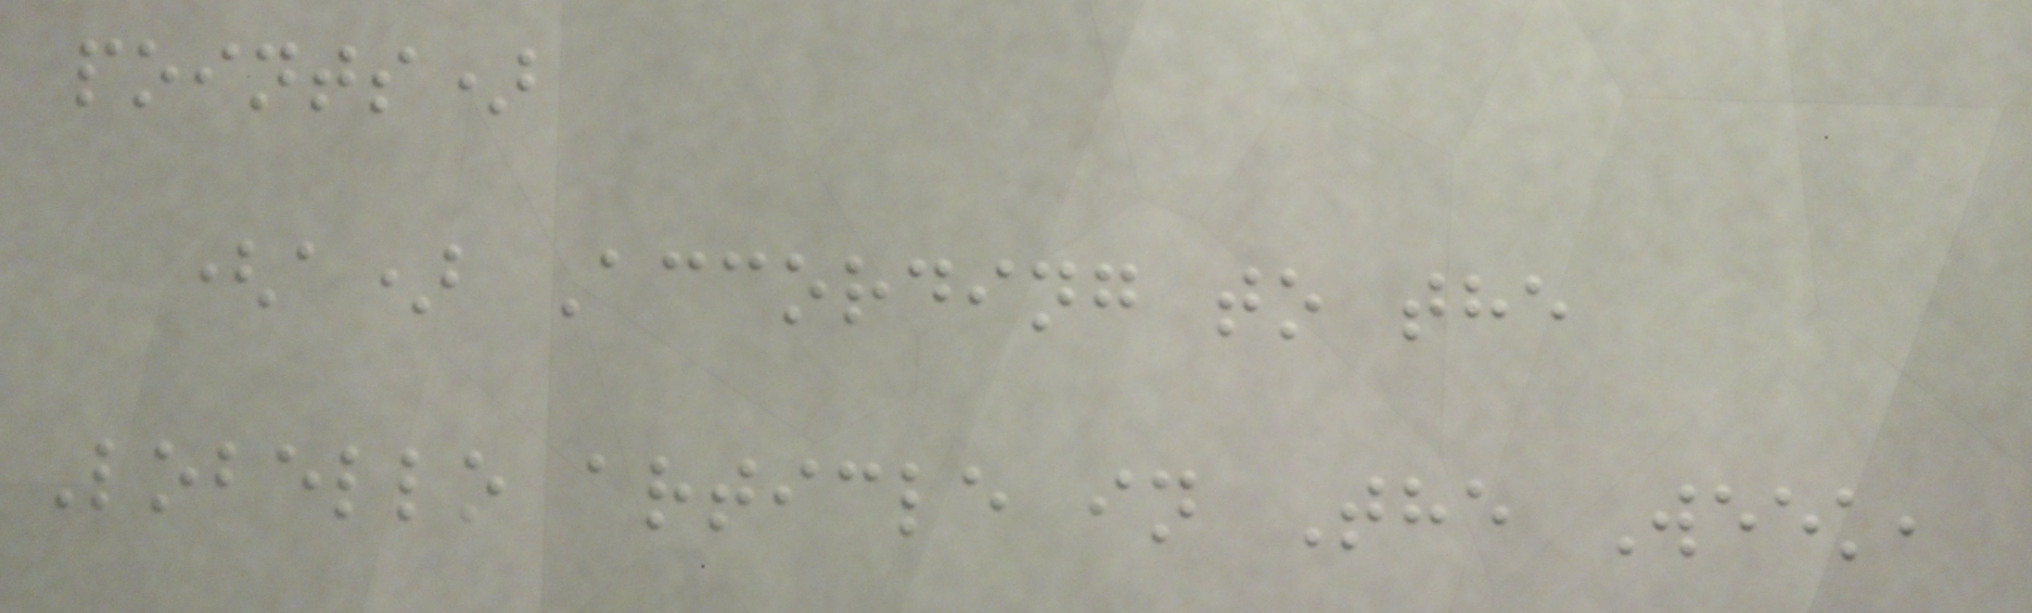points)
(a) According to the
Lobello article in The Week,
